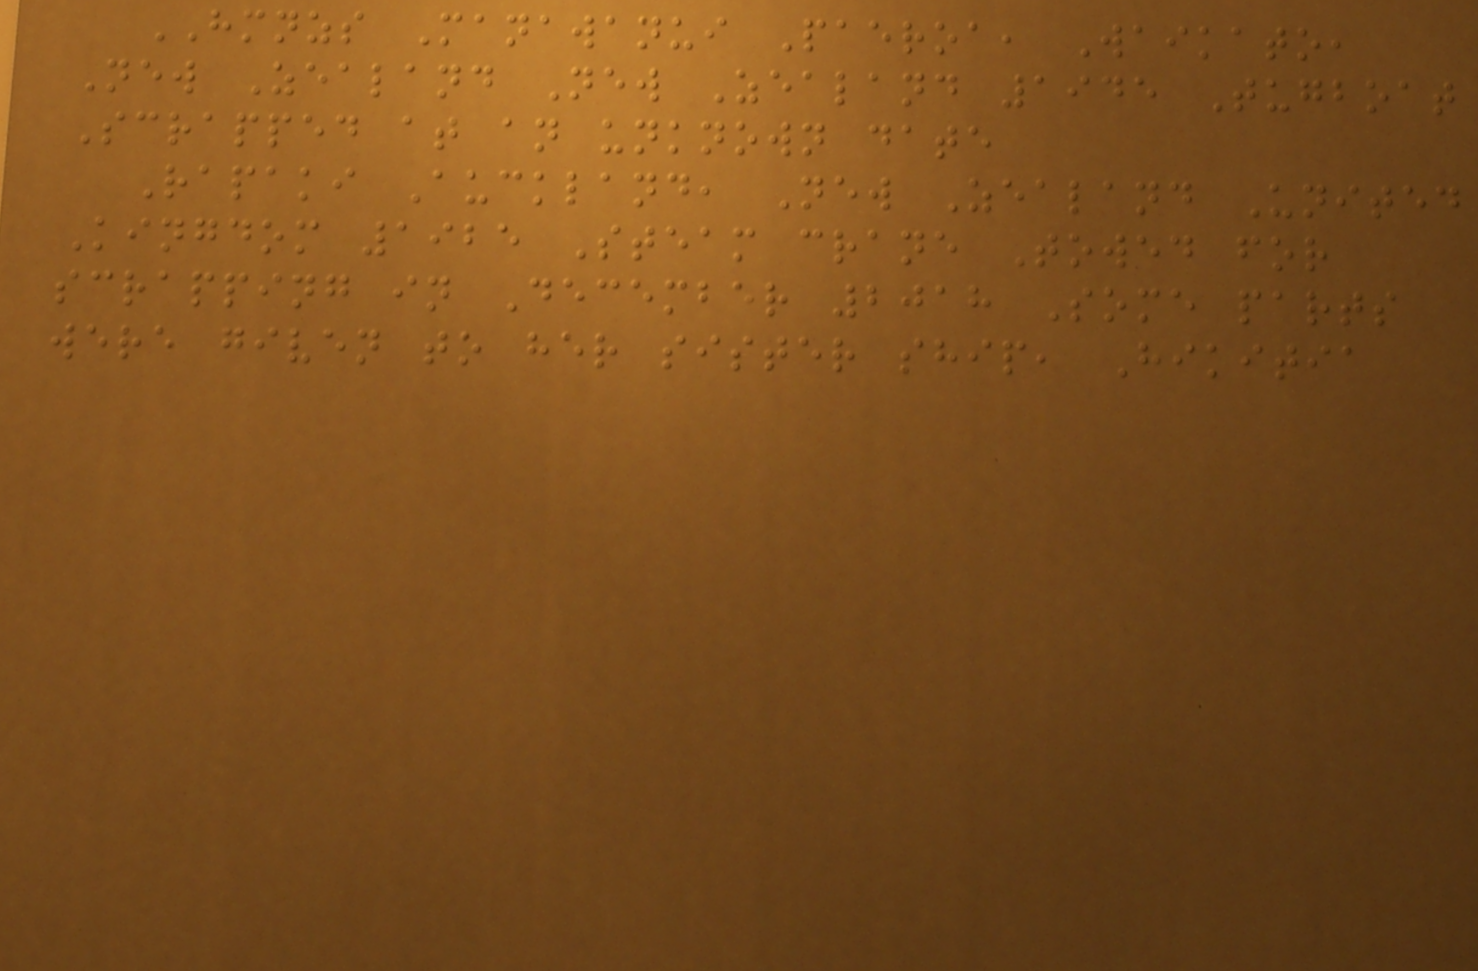HMNZS Manawanui Paeroa, Waikato,
New Zealand New Zealand 1945 Tugboat
Scrapped at an unknown date
Rapaki Auckland, New Zealand United
Kingdom 1925 Steam crane Towed for
scrapping in December 2018 Some parts
were given to her sister ship, Hikitia
